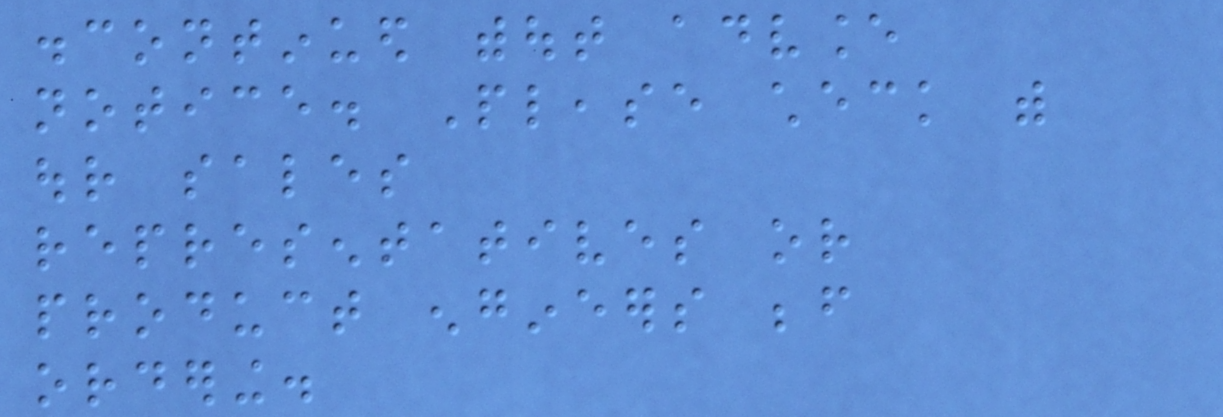discontinued without advance
notice. Please check with
our sales
representatives or
product engineers before
ordering.
